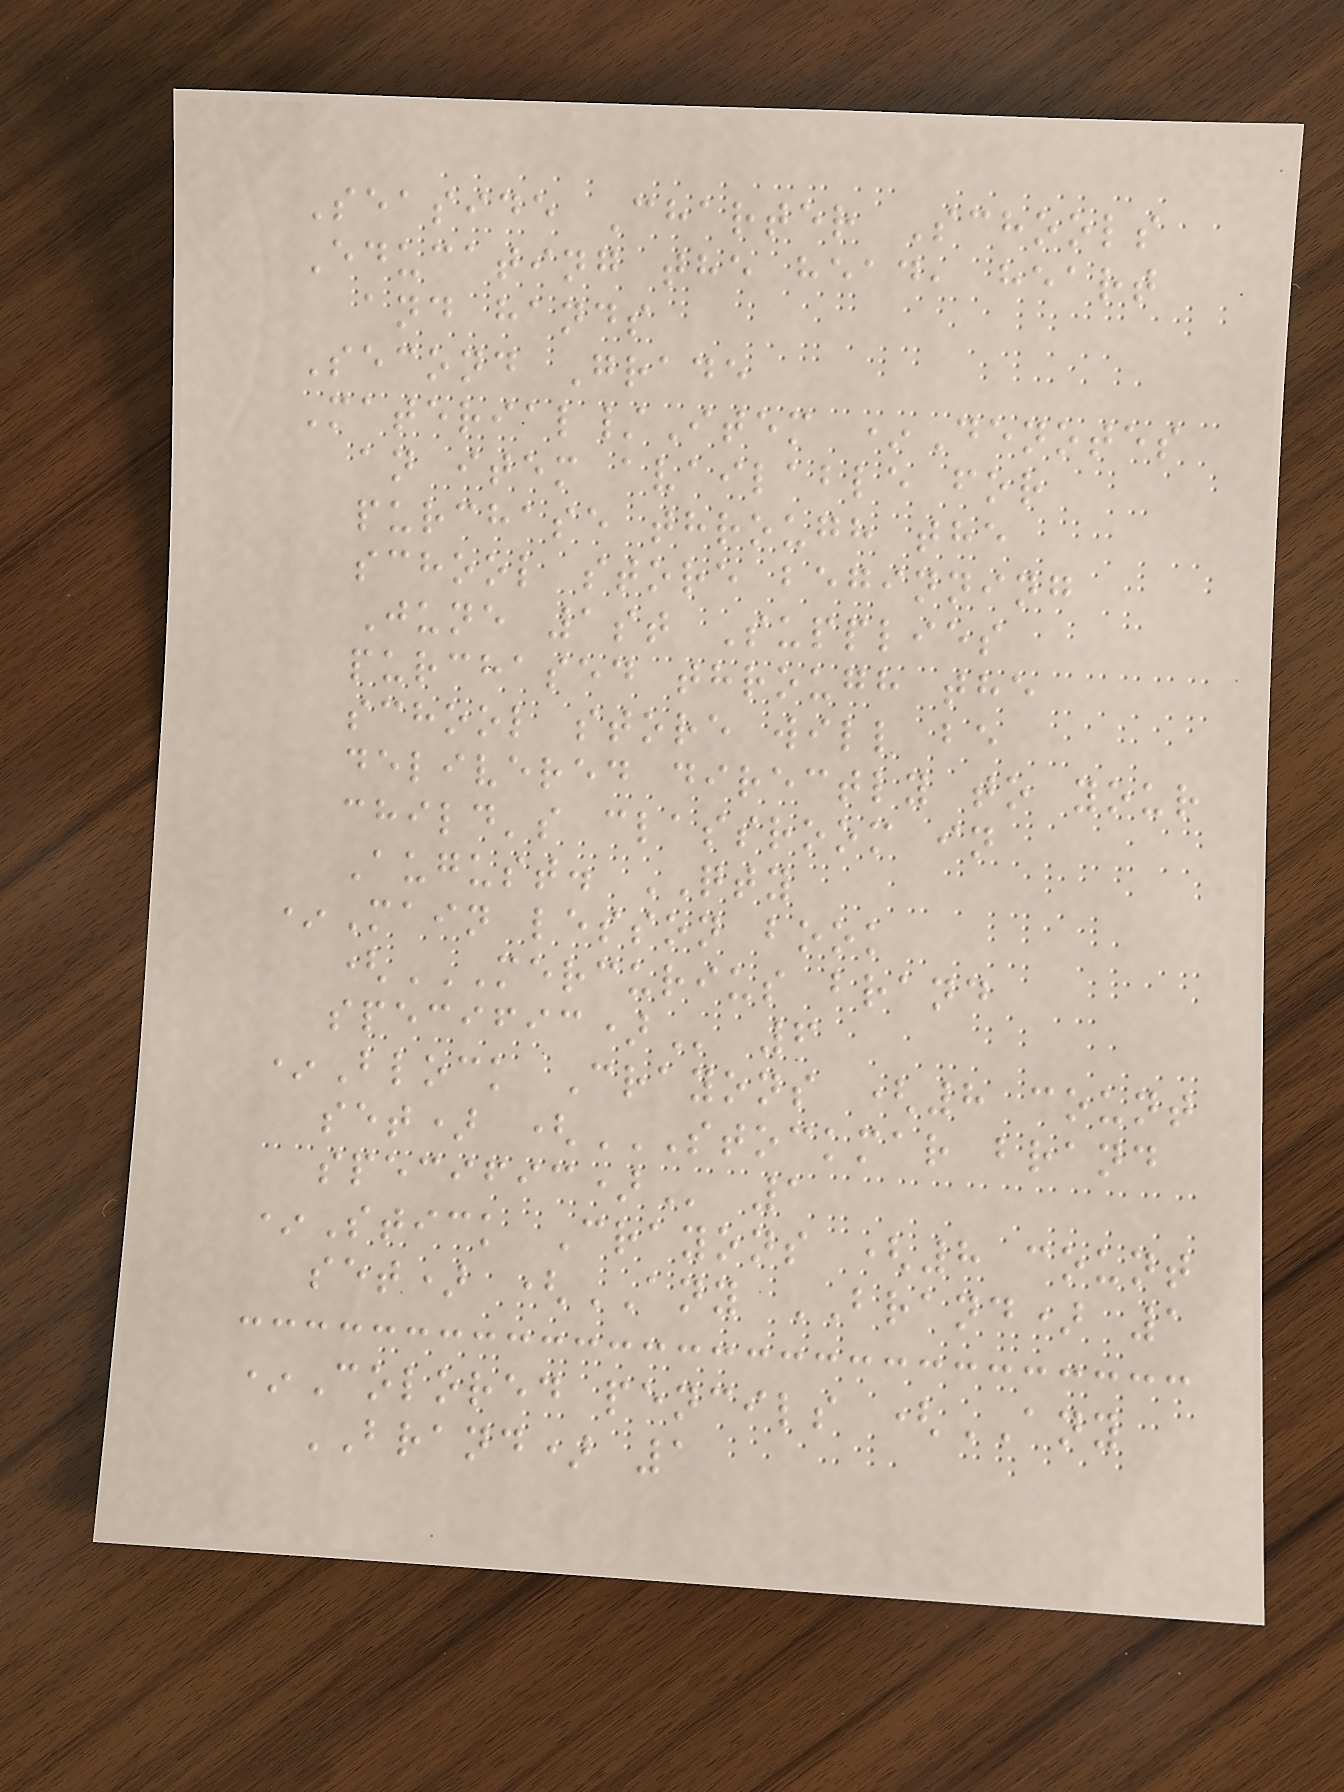Seaside Charter Schools
Educating the head, heart
and hands
Second Grade
Material/Item *Denotes
an item available for
purchase through the
school store beginning
June 1st Supplies
purchased through the
school store will be
delivered directly to your
child's classroom in
August. QTY
*Main lesson book
(MERCURIUS BRAND
SPECIFIC) 6
*Block Crayons (8 count
set) (STOCKMAR BRAND
SPECIFIC) 1
*Stick Crayons (8 count
set) (ANY BRAND) 1
*Colored pencils (ANY
BRAND) 1
